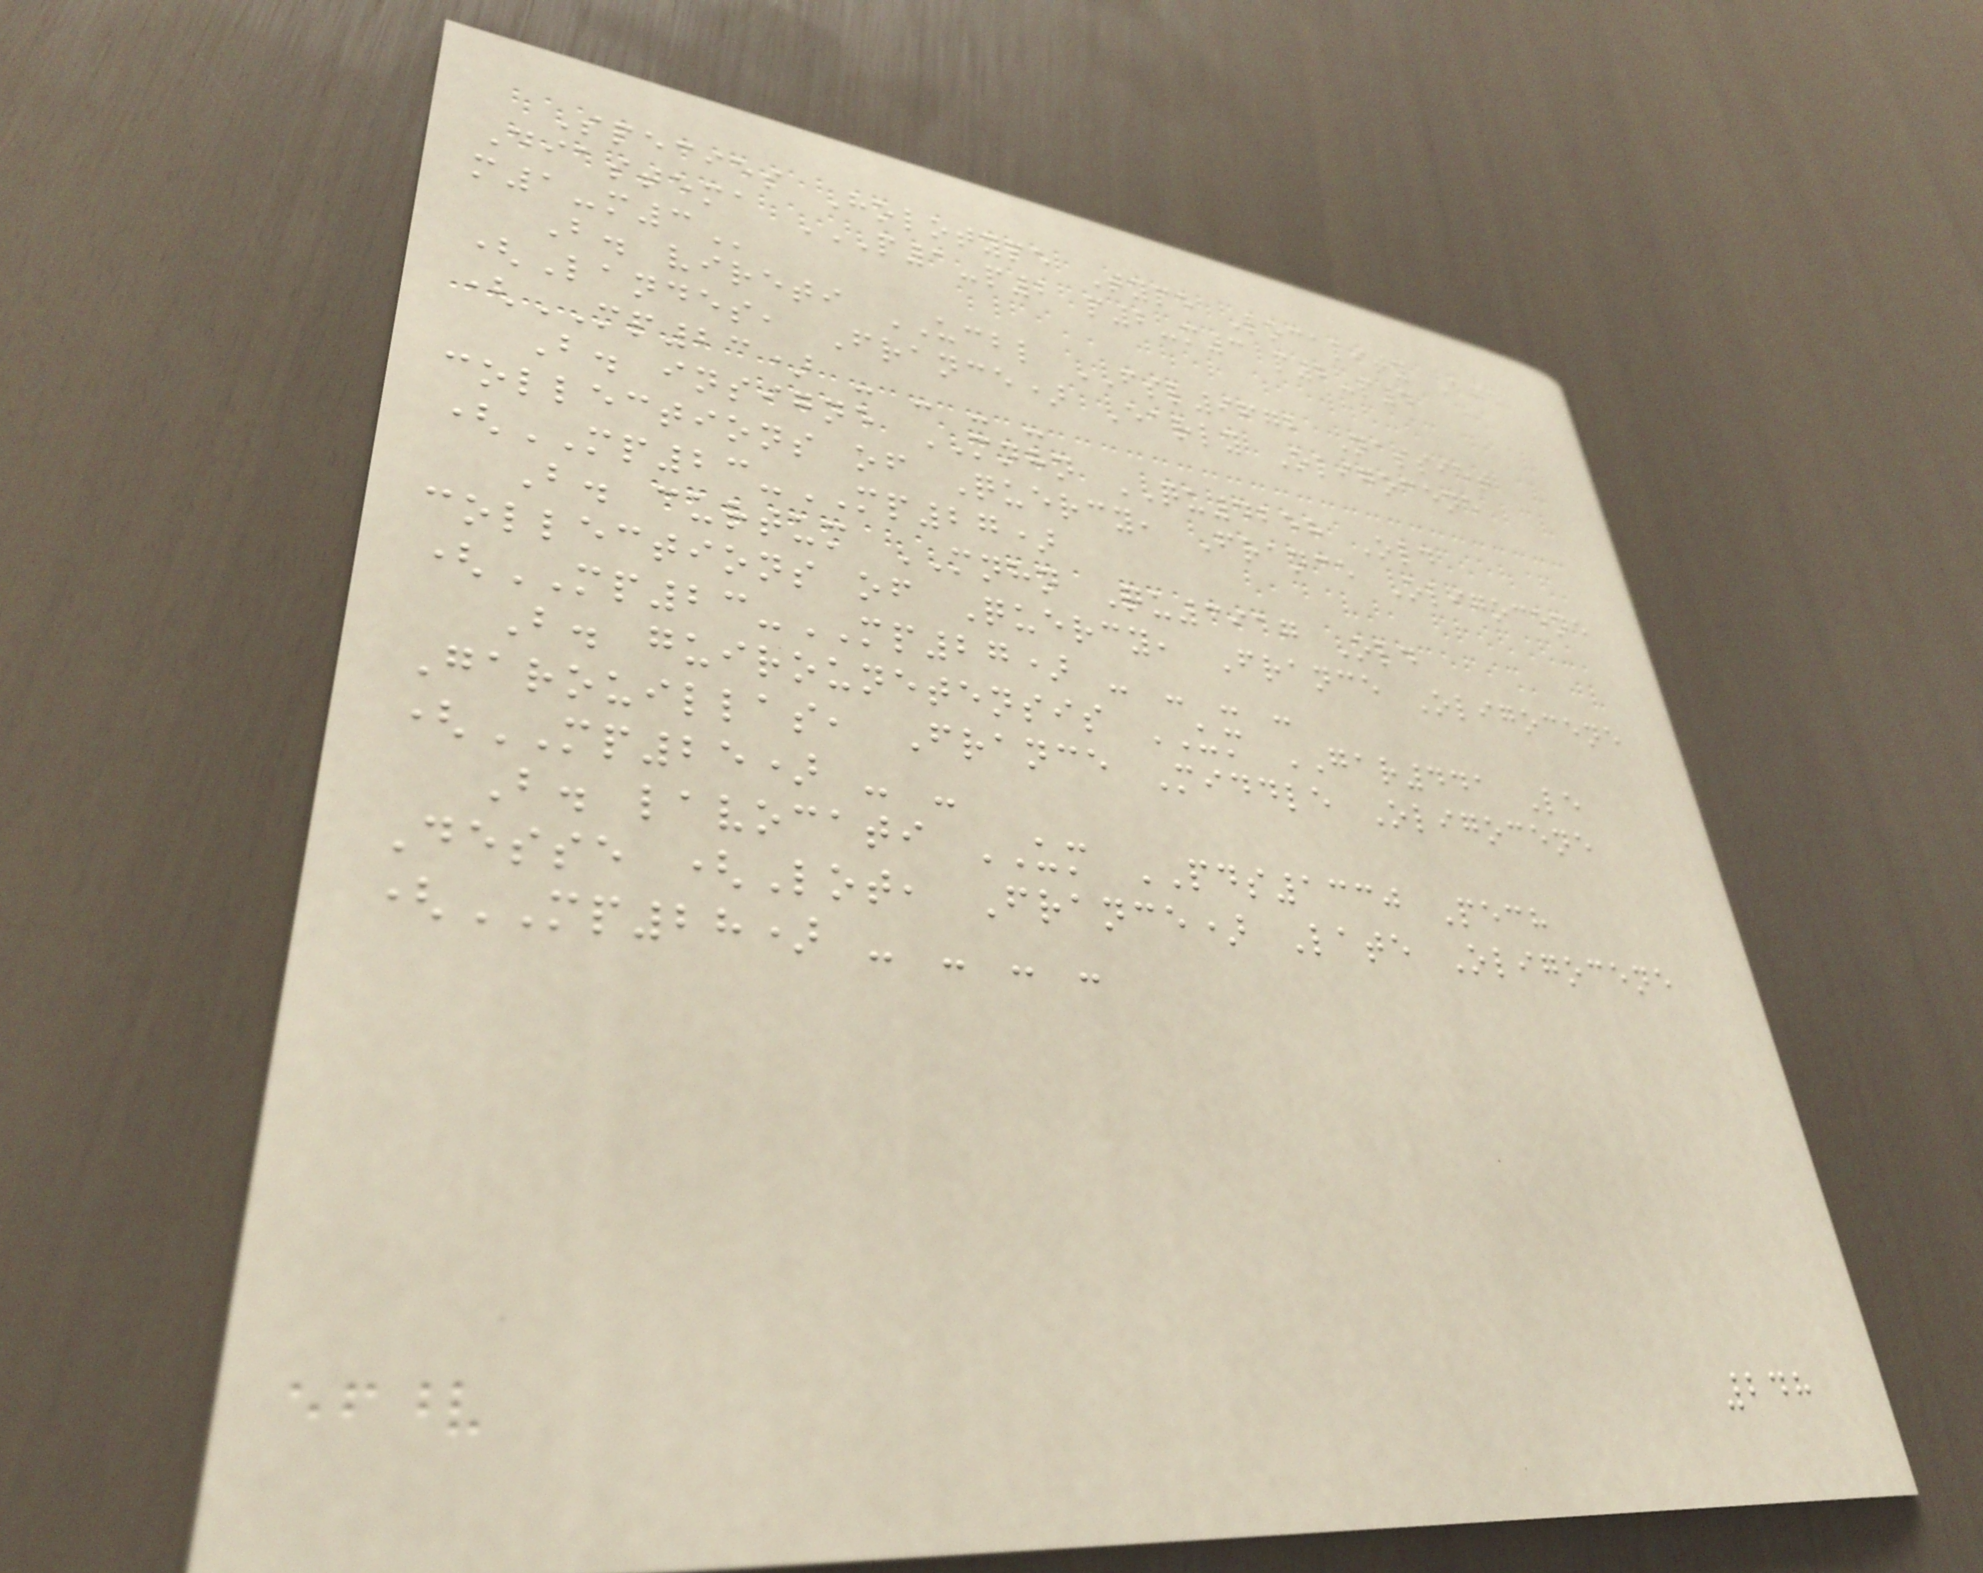Species Holotype Type Locality Age
Diastema P1-P2 P2-M3 P2-P4
M1-M3
B. vireti UCBL FSL9672 Nassiet
(Landes, France) Early Oligocene
(MP23) - - - -
B. insigne MNHN QU4258 Old
collections of Quercy, France Oligocene
(MP23-MP27)
B. curtum MNHN Qu3917 Old
collections of Quercy, France Oligocene
(MP23-MP27) - - - -
B. guirounetensis UM GAR441 Le
Garouillas, France Middle Oligocene
(MP25) - -
B. lavocati UM PDS1330 Pech
Desse (Lot, France) Late Oligocene
(MP28) - - - -
248
